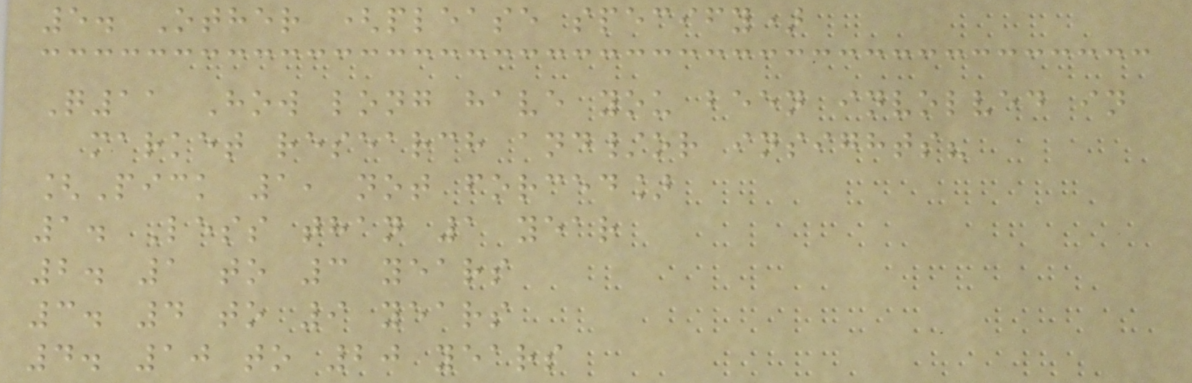5. Other (please specify)
Q11 How long have you been involved in
market research and/or insights?
[Pick 1, not forced]
1. Less than 1 year
2. 1 to 3 years
3. 4 to 9 years
4. 10 to 20 years
